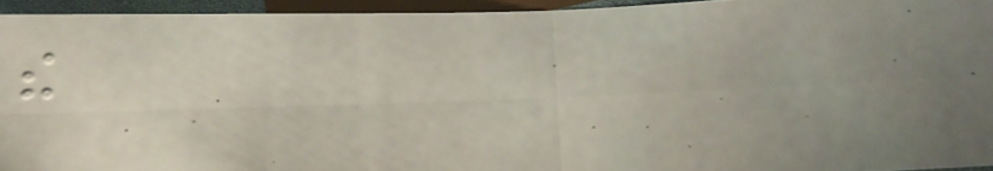the
